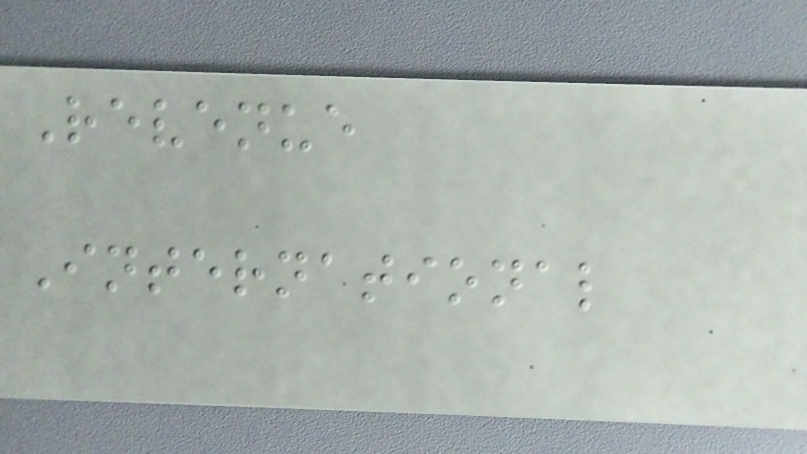Revenue
International
